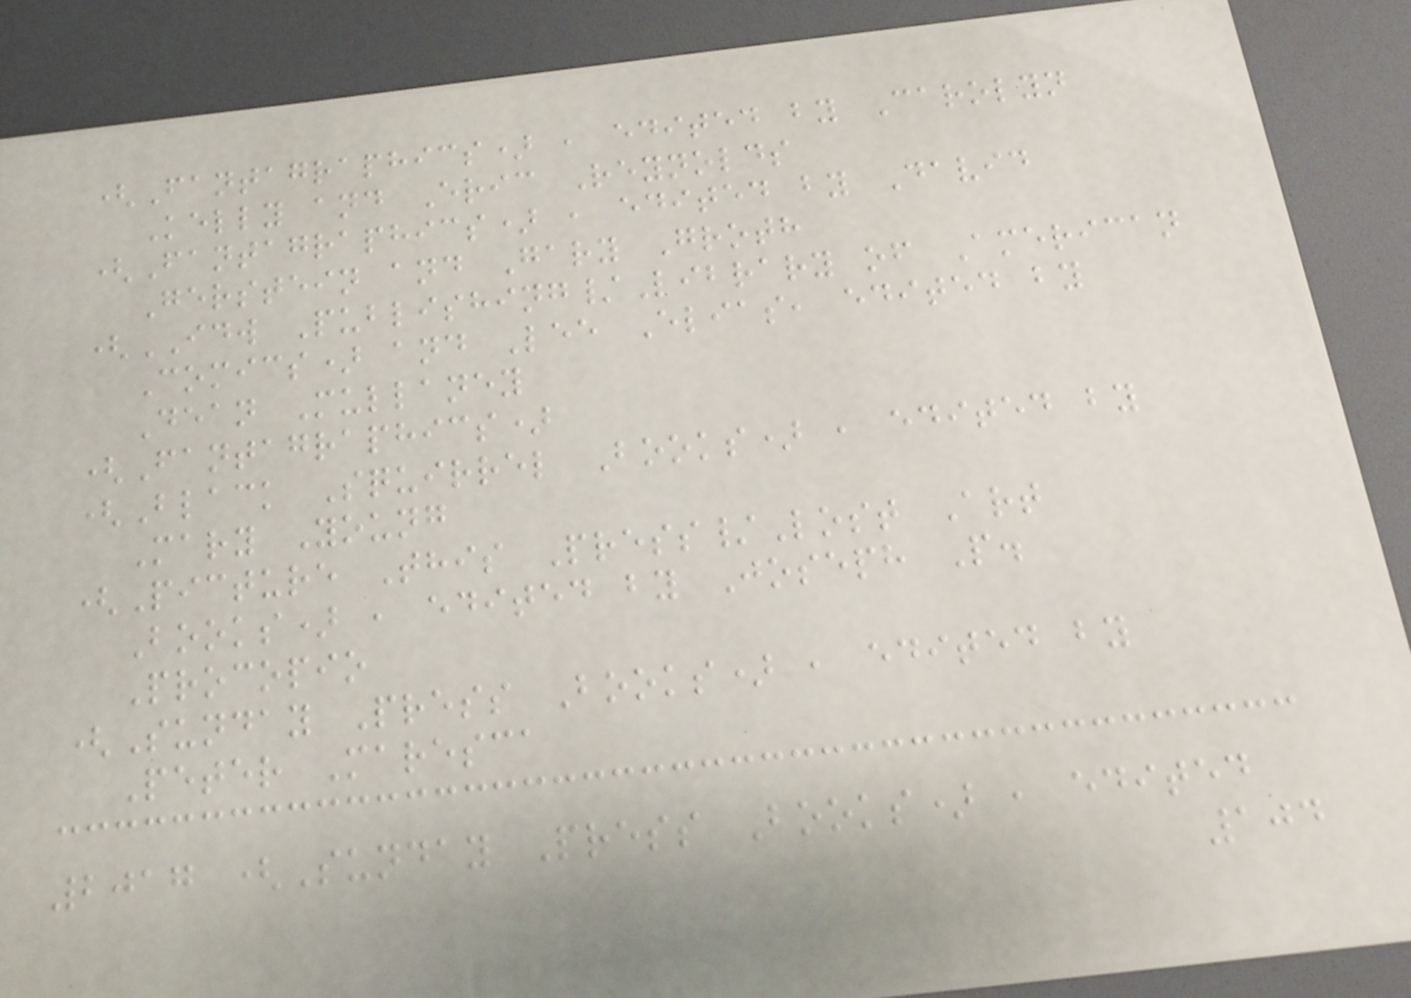(Fantagraphics) , edited by Carolyn
Kelly and Eric Reynolds
(Fantagraphics) , edited by David
Gerstein and Gary Groth
(IDW Publishing/Library of American
Comics) and Lee Elias, edited by
Dean Mullaney
(Fantagraphics)
(Black Squirrel Books) , edited by
Mary Young
(Picture This Press/Lost Art
Books) , edited by Joseph P.
Procopio
(Sunday Press Books) , edited by
Peter Maresca
2017 (Sunday Press Books) , edited
104
